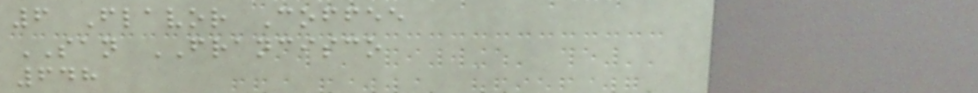6 Flavor Coffee
SAN FRANCISCO
648
